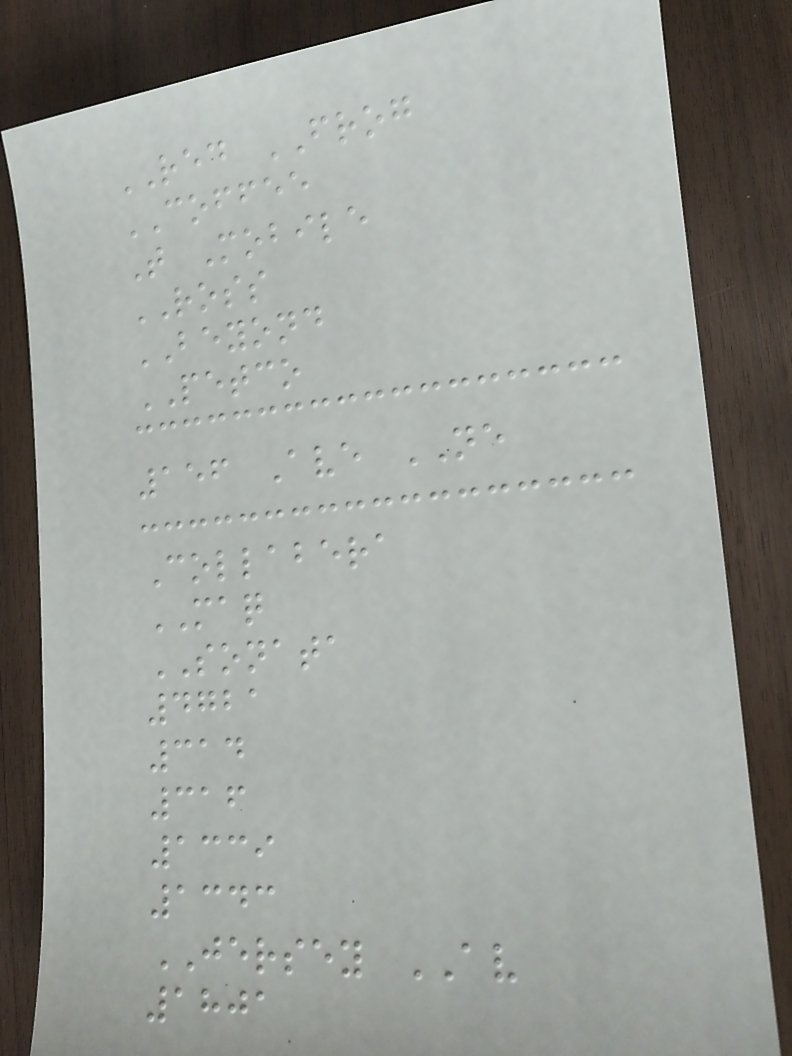RED FROG
COFFEE
T Mobile
ROSS
BEYOND
PETCO
156 Ave NE
Collabera
MAQ
SONATA
4721
314
316
1339
1343
JERSEY AV
1801
